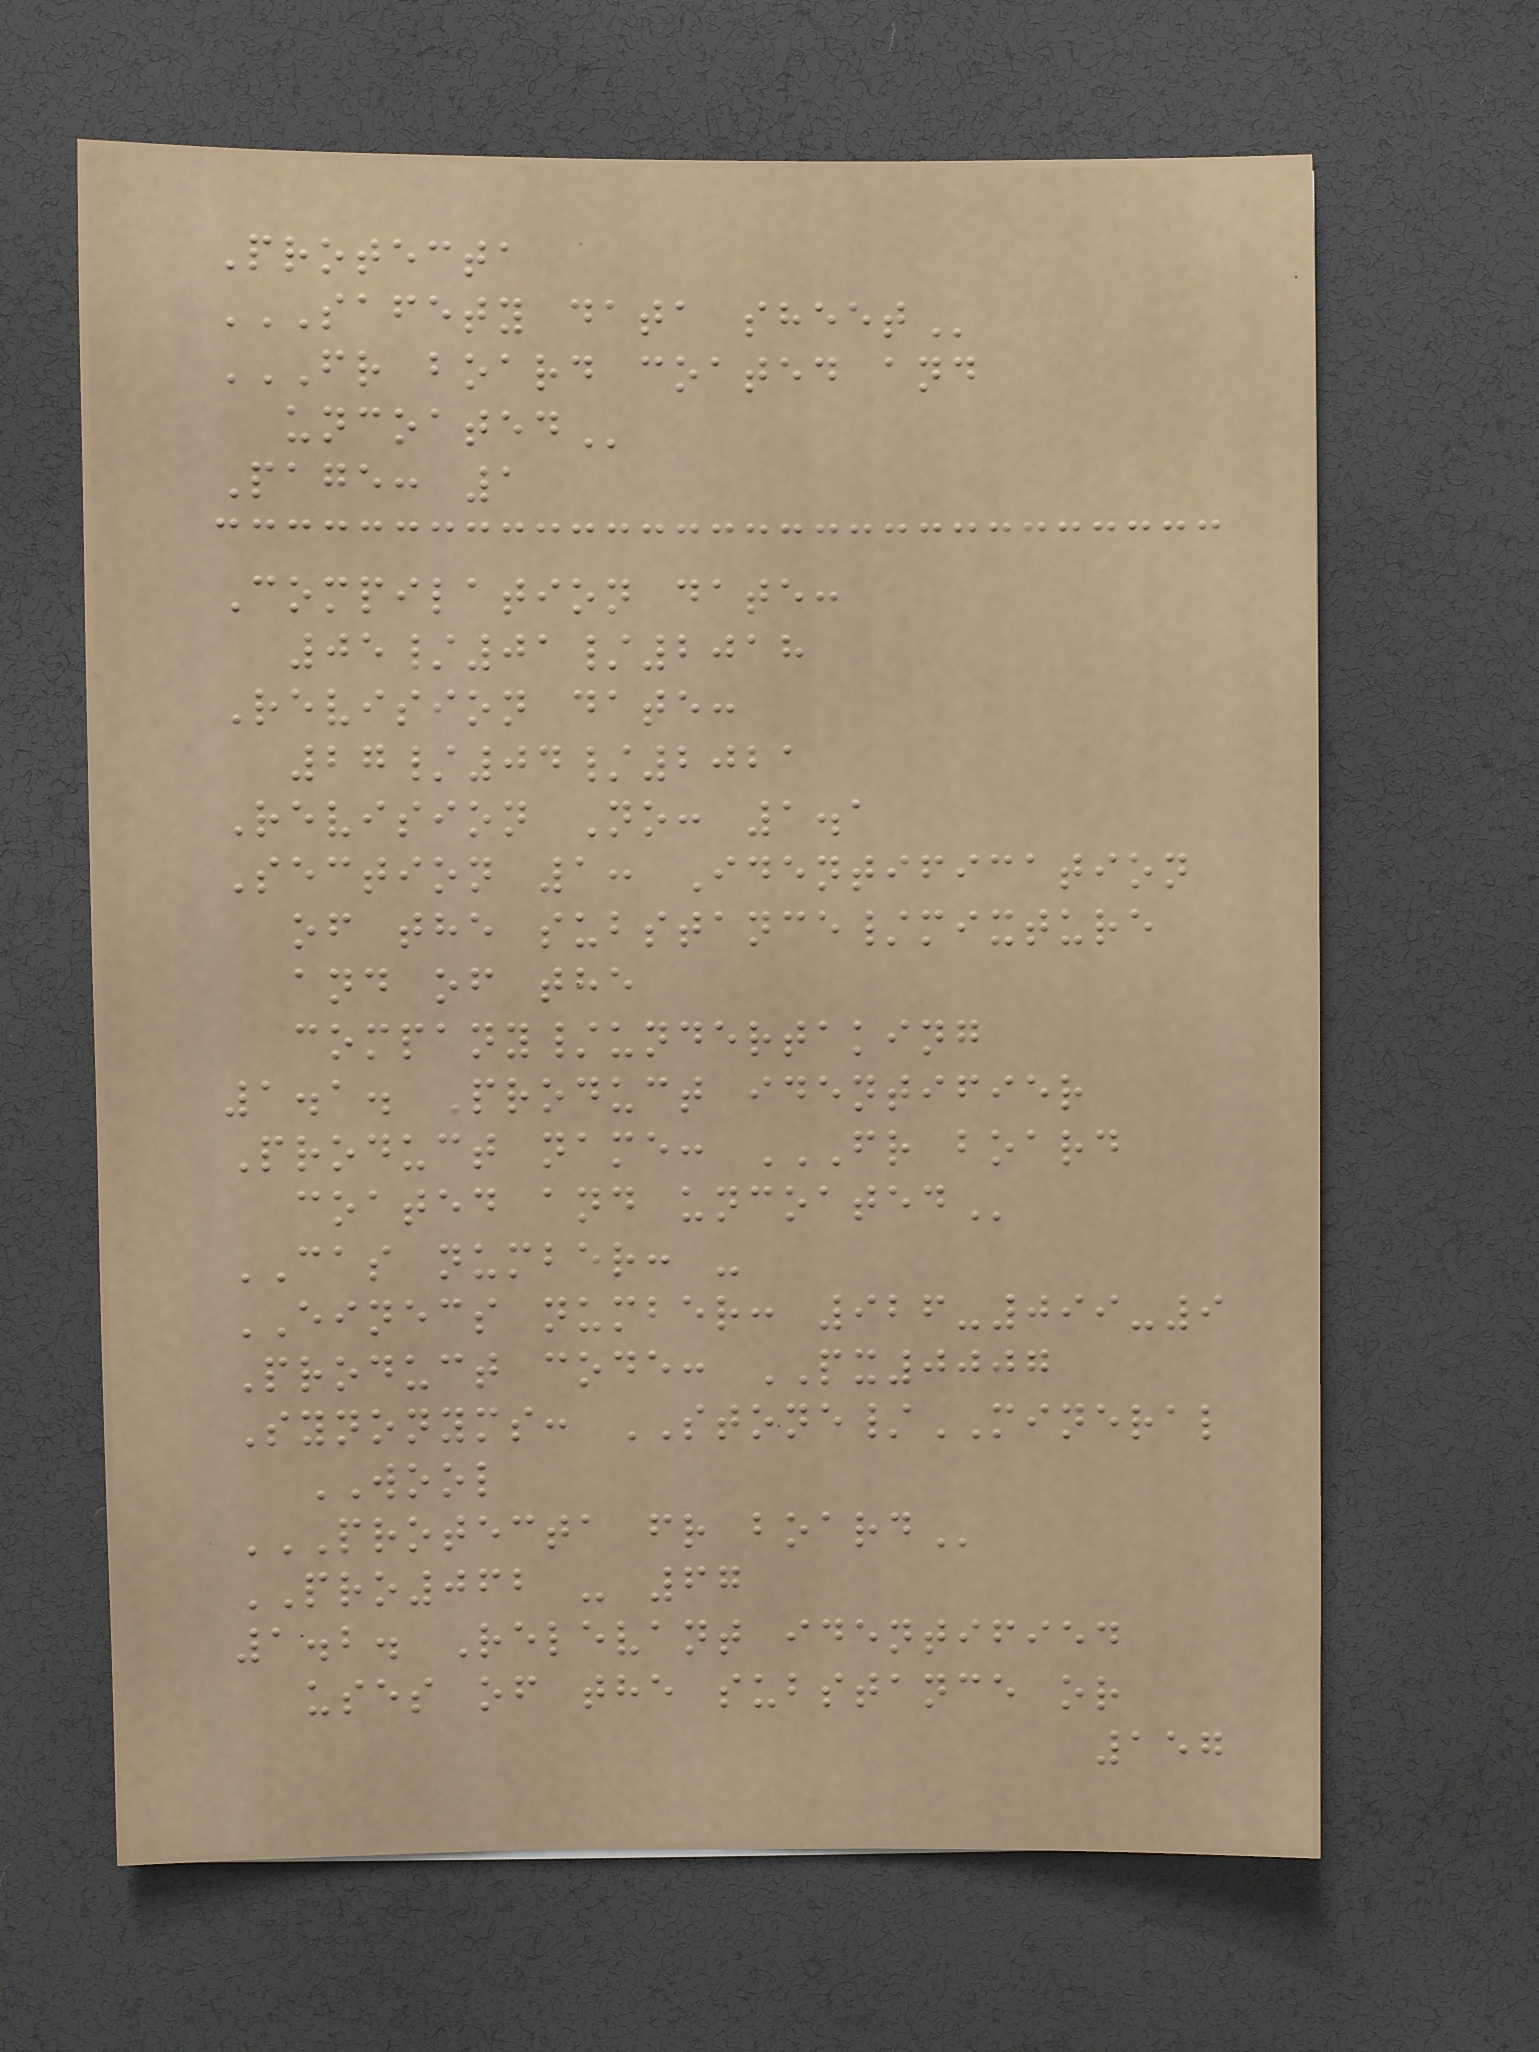Protecta
SAFETY DATA SHEET
FR BOARD COATED AND
UNCOATED
Page: 1
Compilation date:
05/01/2018
Revision date:
27/04/2021
Revision No: 1.1
Section 1: Identification
of the substance/mixture
and of the
company/undertaking
1.1. Product identifier
Product name: FR BOARD
COATED AND UNCOATED
CAS number: -
EINECS number: 926-099-9
Product code: PX0007
Synonyms: STONE/MINERAL
WOOL
PROTECTA FR BOARD
PRO062 - 67
1.2. Relevant identified
uses of the substance or
157
